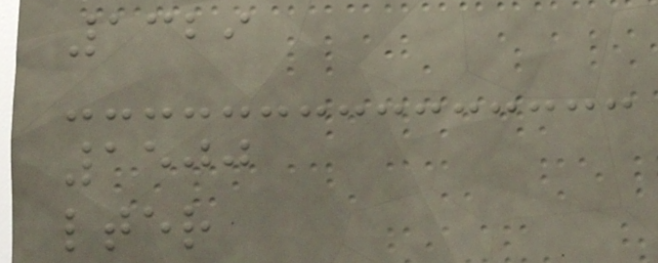1329
1500
lter
